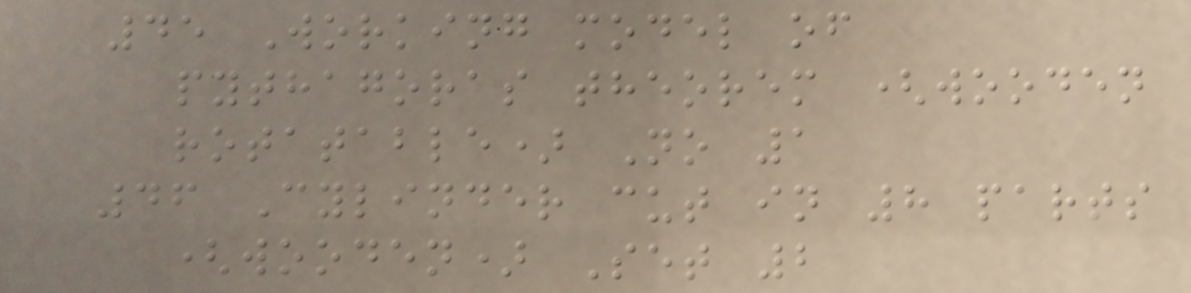45 Working model of
pythagoras theorem (wooden
rotatable) No 1
46 Cylinder cut in 8 parts
(wooden) Set 2
